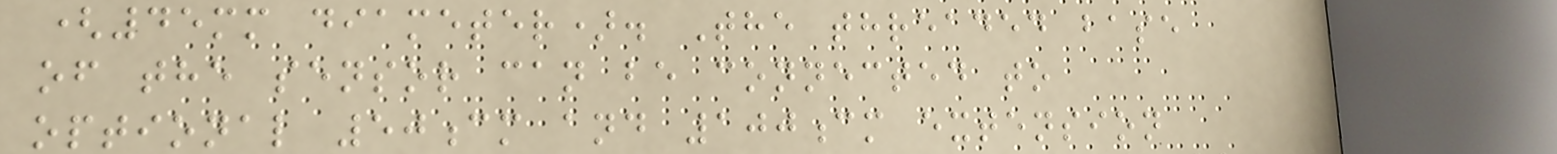(45mm diameter). The threaded base
of the sensor can be connected to
optional 50cm and 100cm extension
